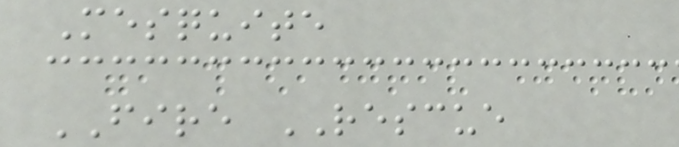Mesquite
FIRE RESCUE
